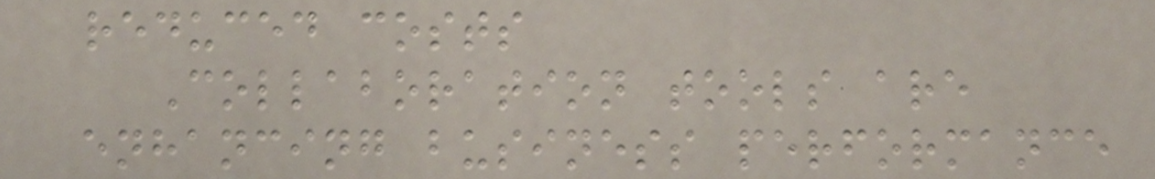reduced costs
Collaboration tools are
enhancing business performance
